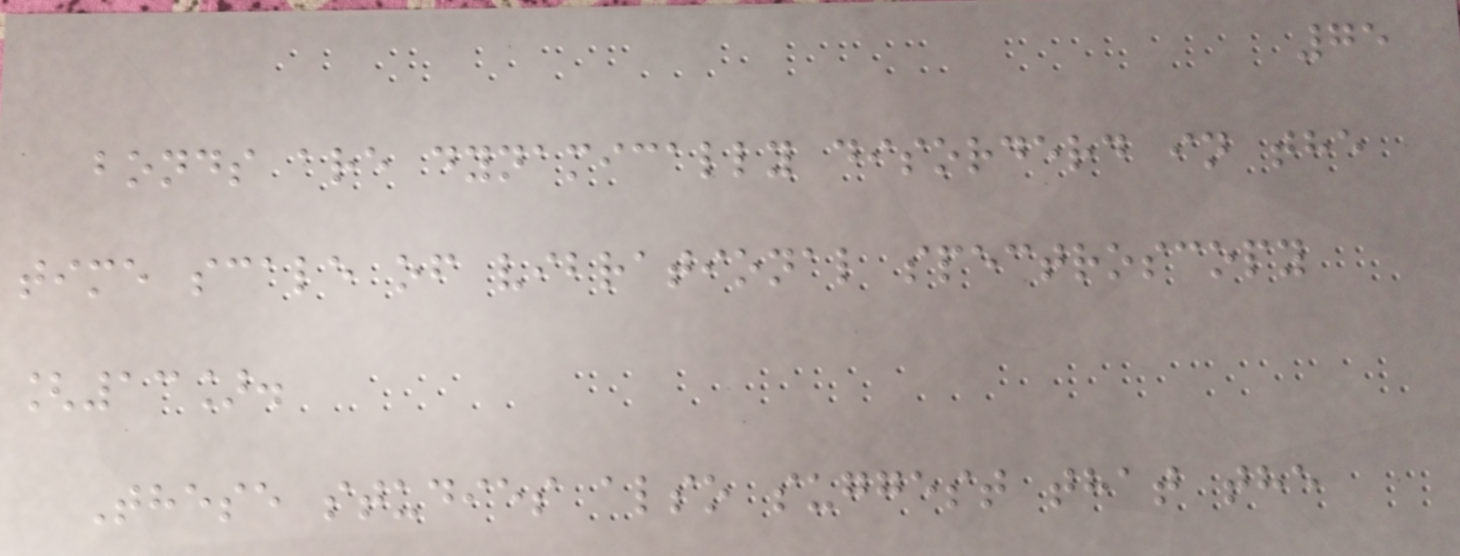75
bonds are dynamically disorderd in the
time scale of vibrational spectroscopy
[13].
These studies also suggest that the
